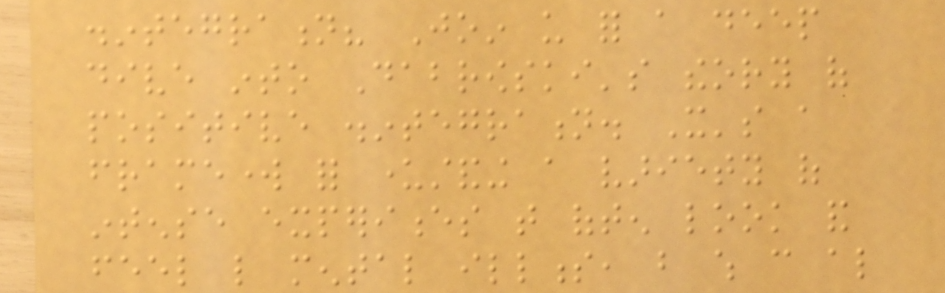disintegration? Join us for a deep
dive into Dabrowski's theory of
positive disintegration. It's a
framework for understanding a variety of
intense experiences that often look and
feel like mental illness, but which can also
